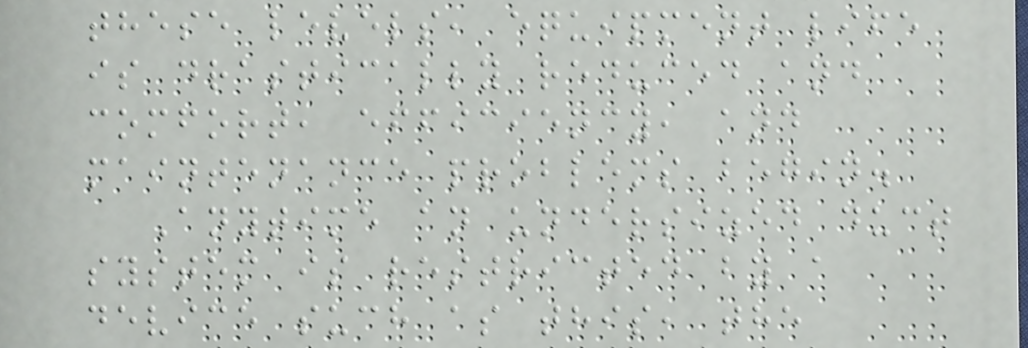these levels, equipment life
is drastically reduced and
comfort, efficiency, and
maintenance problems begin.
Anytime an undersized duct
system is restricted by a
device such as this, the
